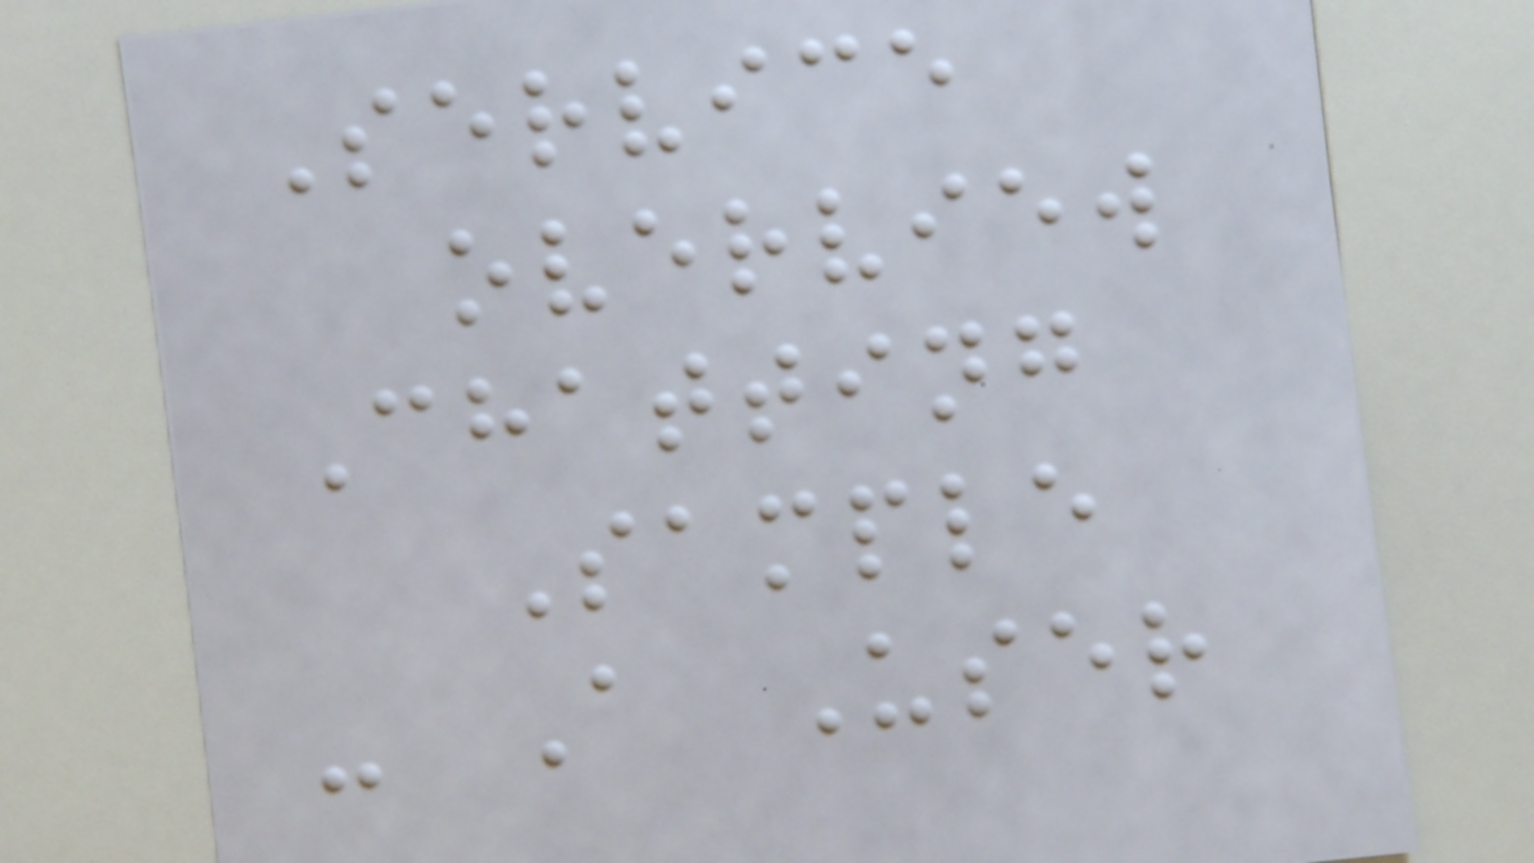Service
overview
Chatting
Sample
- A User
